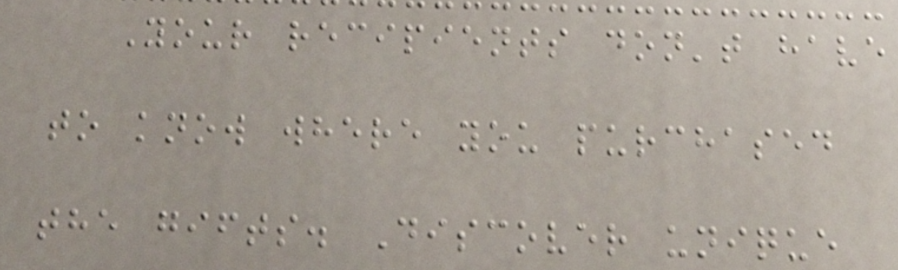Your recipients don't have
to know where you purchased
the gifts. Discover unique
